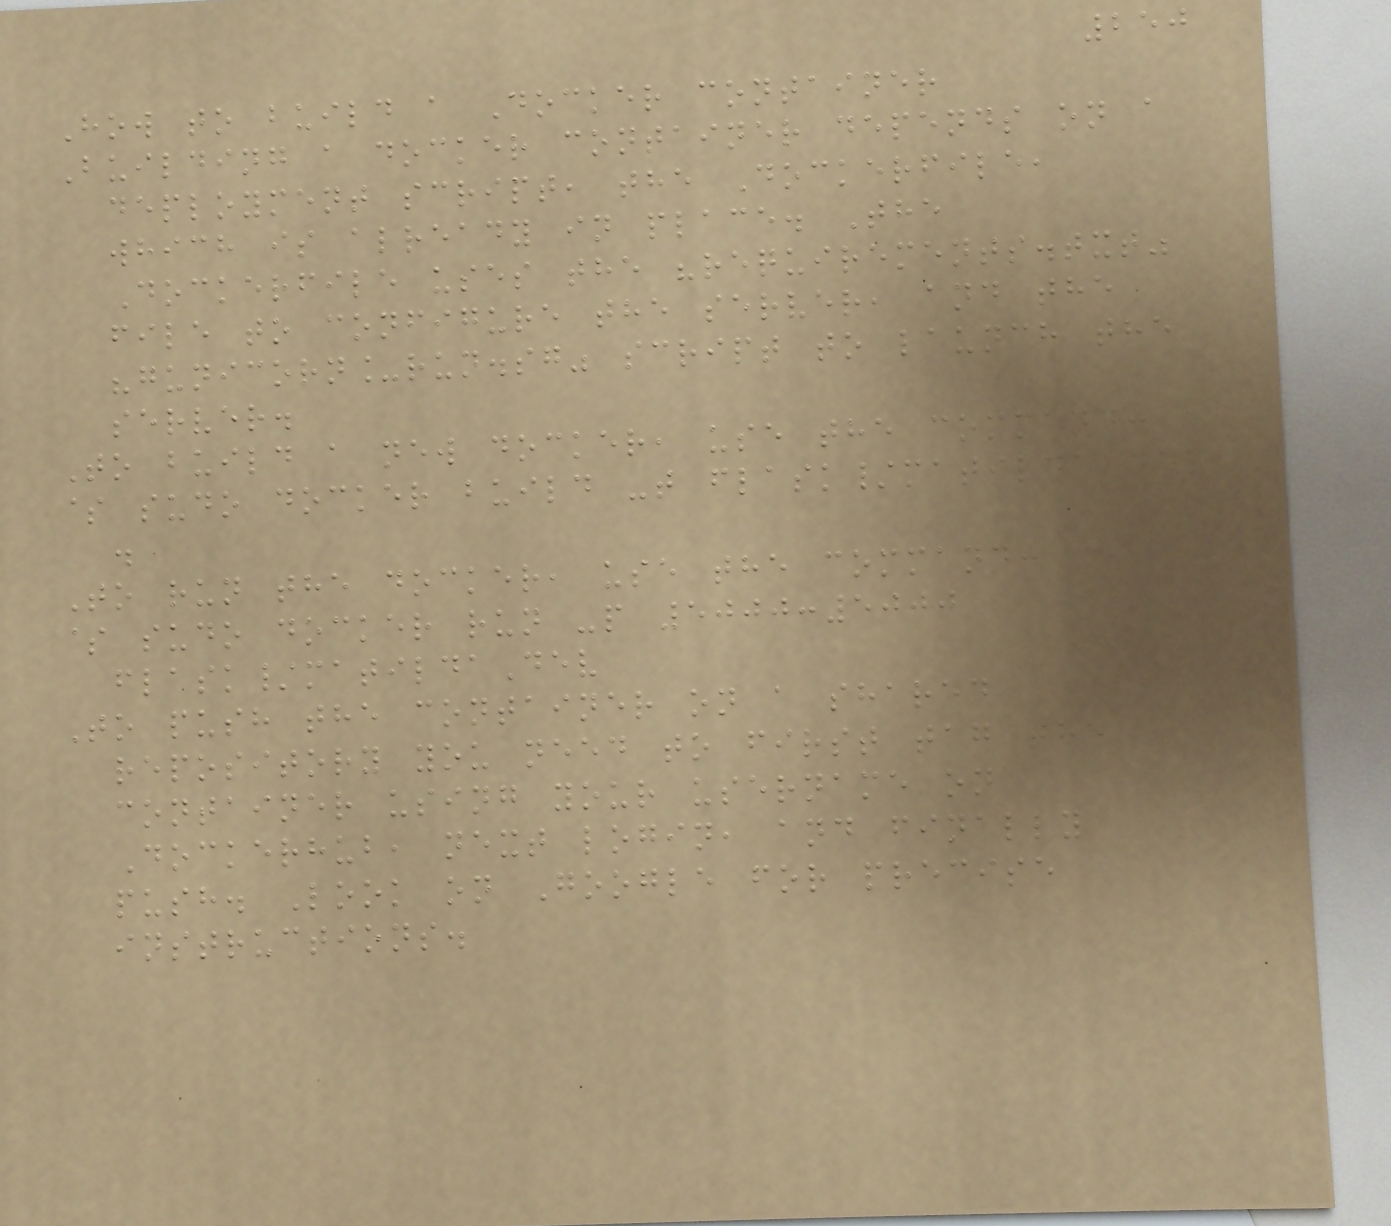250
How to build a Docker container
Building a docker container depends on a
deployment script, the Dockerfile,
which is already in place. The
Dockerfile uses the "requirements.txt"
file to configure the server, and the
"gunicorn_run.sg" script to launch the
server.
To build a new docker, use the command:
$ sudo docker build -t flask/matildaDev
.
To run the docker, use the command:
$ sudo docker run -p 5000:5000
flask/matildaDev
To push the container on a shared
repository you need to first tag the
container using your username on
Dockerhub, next login, and finally
push. Look on Google for precise
instructions.
